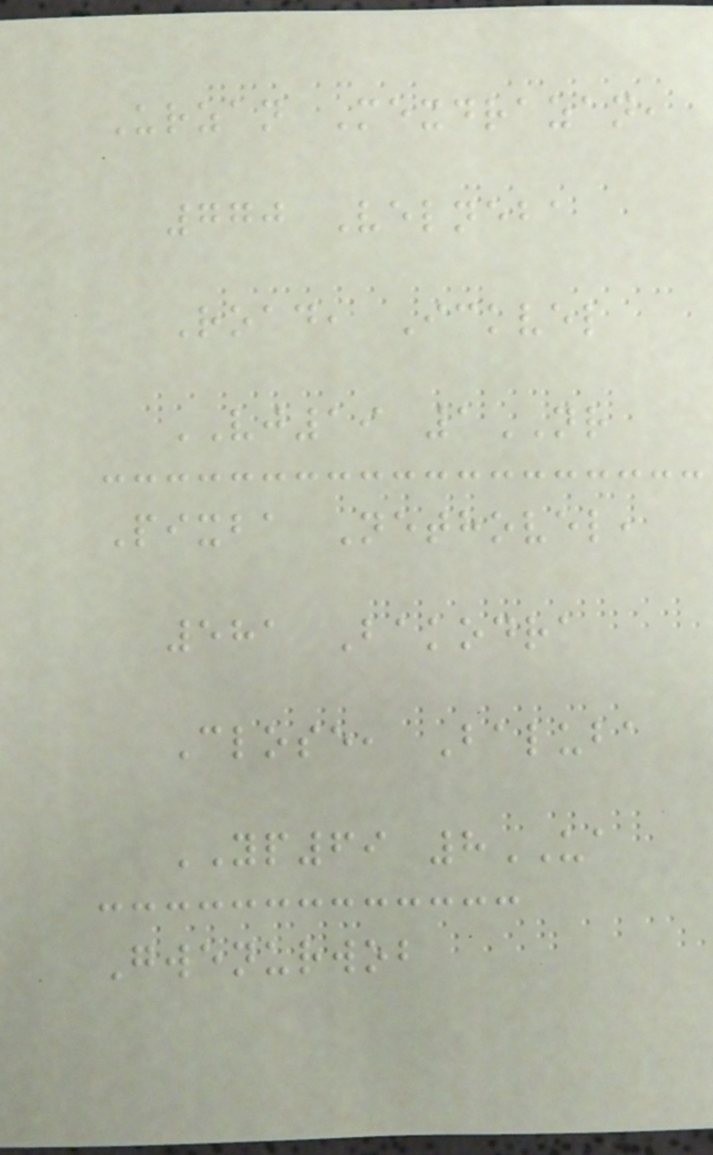Urzan Mexdrazan,
770 Velneba
Road, Ickvel
VJ19 1NR
Pixba Nethovel,
581 Bakodra
Close, Baluba
YP69 8UA
Gwenurwob
